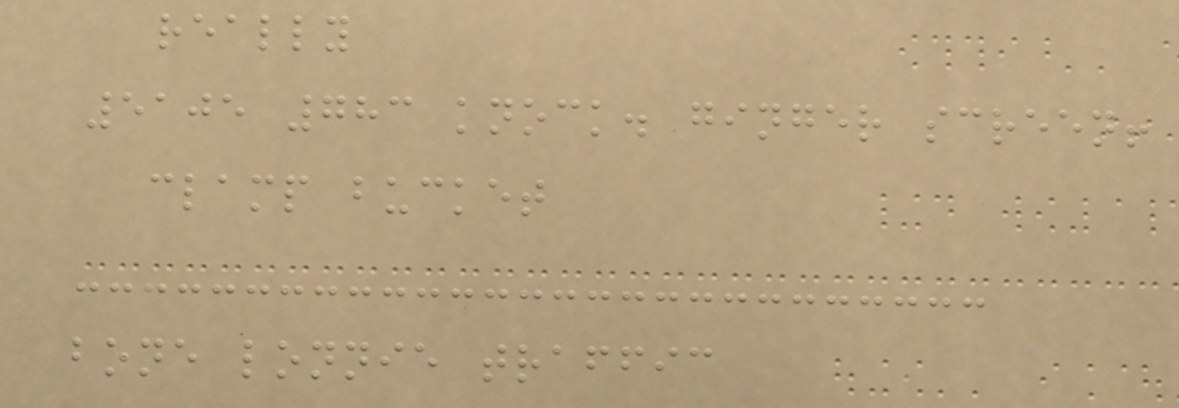really
5105 783 knock. ginger screen!
clamp bucket
bone lonnie traffic
